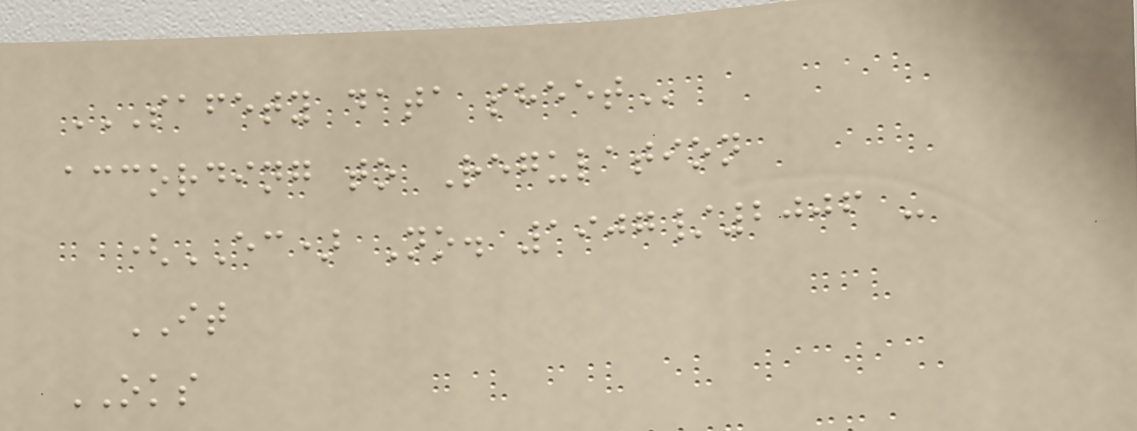SAFETY DATA SHEET
according to Regulation
(EC) No. 1907/2006 -
IT
OKS
